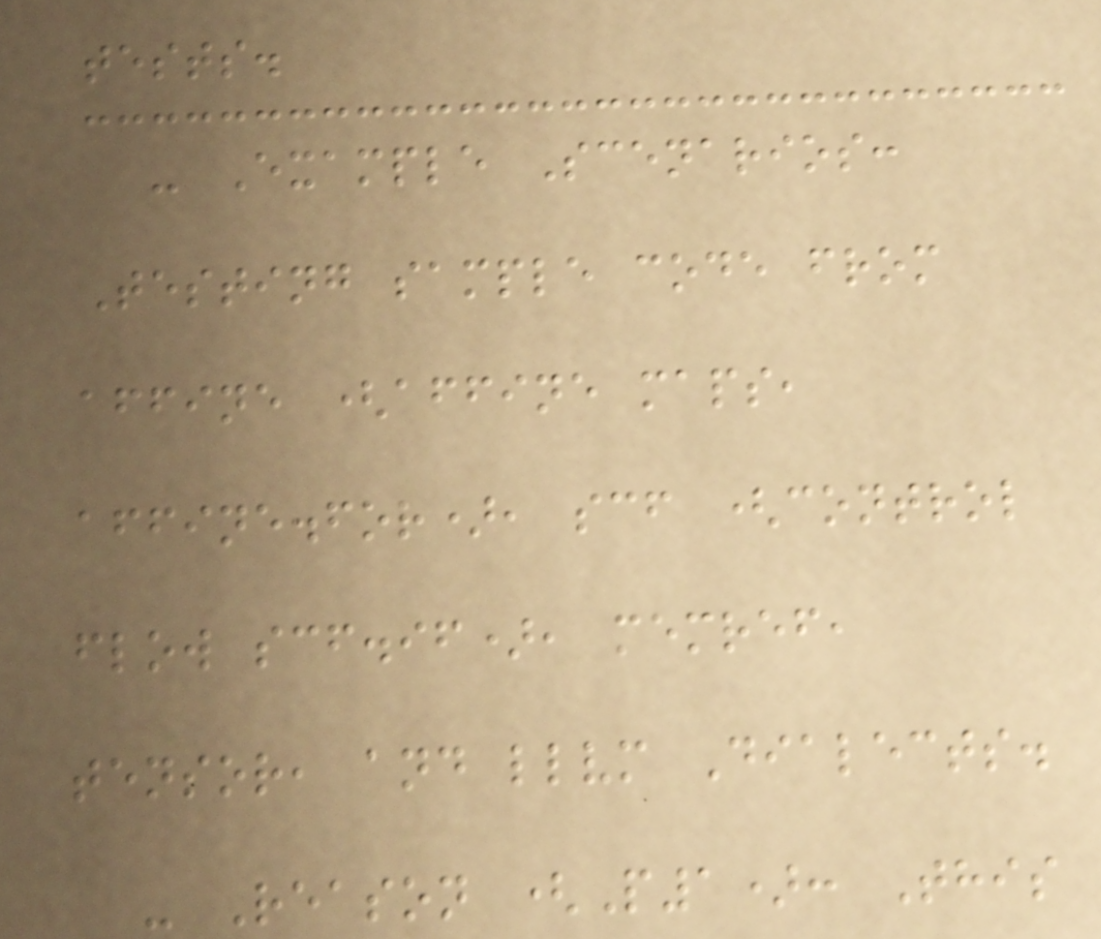tests.
- Example Scenarios:
Testing sample code from
affine (affine maps,
affine.for), scf (control
flow scf.if), memref,
tensor, and llvm Dialects.
- Reason (P1): This
